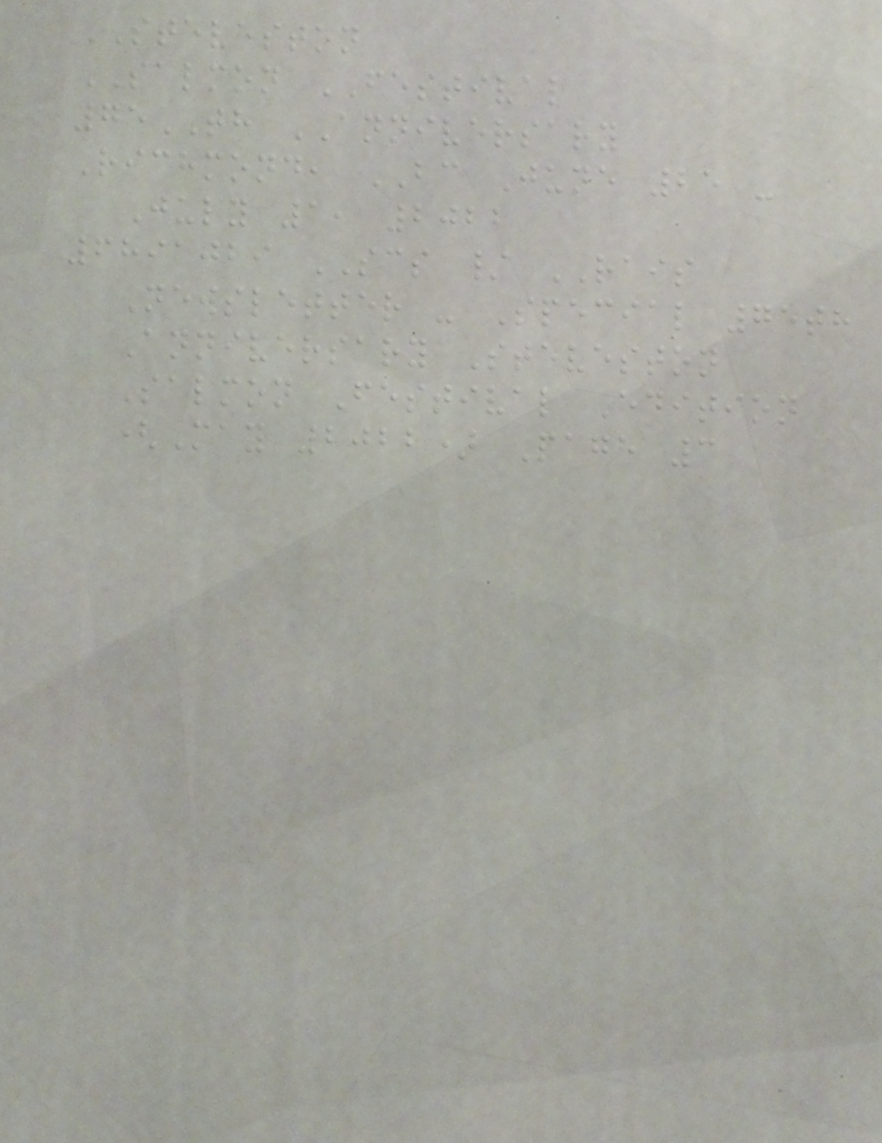STEVESTON
SALMON FESTIVAL
75TH ANNIVERSARY
Richmond, BC June 25 -
July 1, 2022
6891029 SCS / RAIS
Newsletter - Special 75th
Anniversary Steveston
Salmon Festival Edition
(May 2022) Page 3
